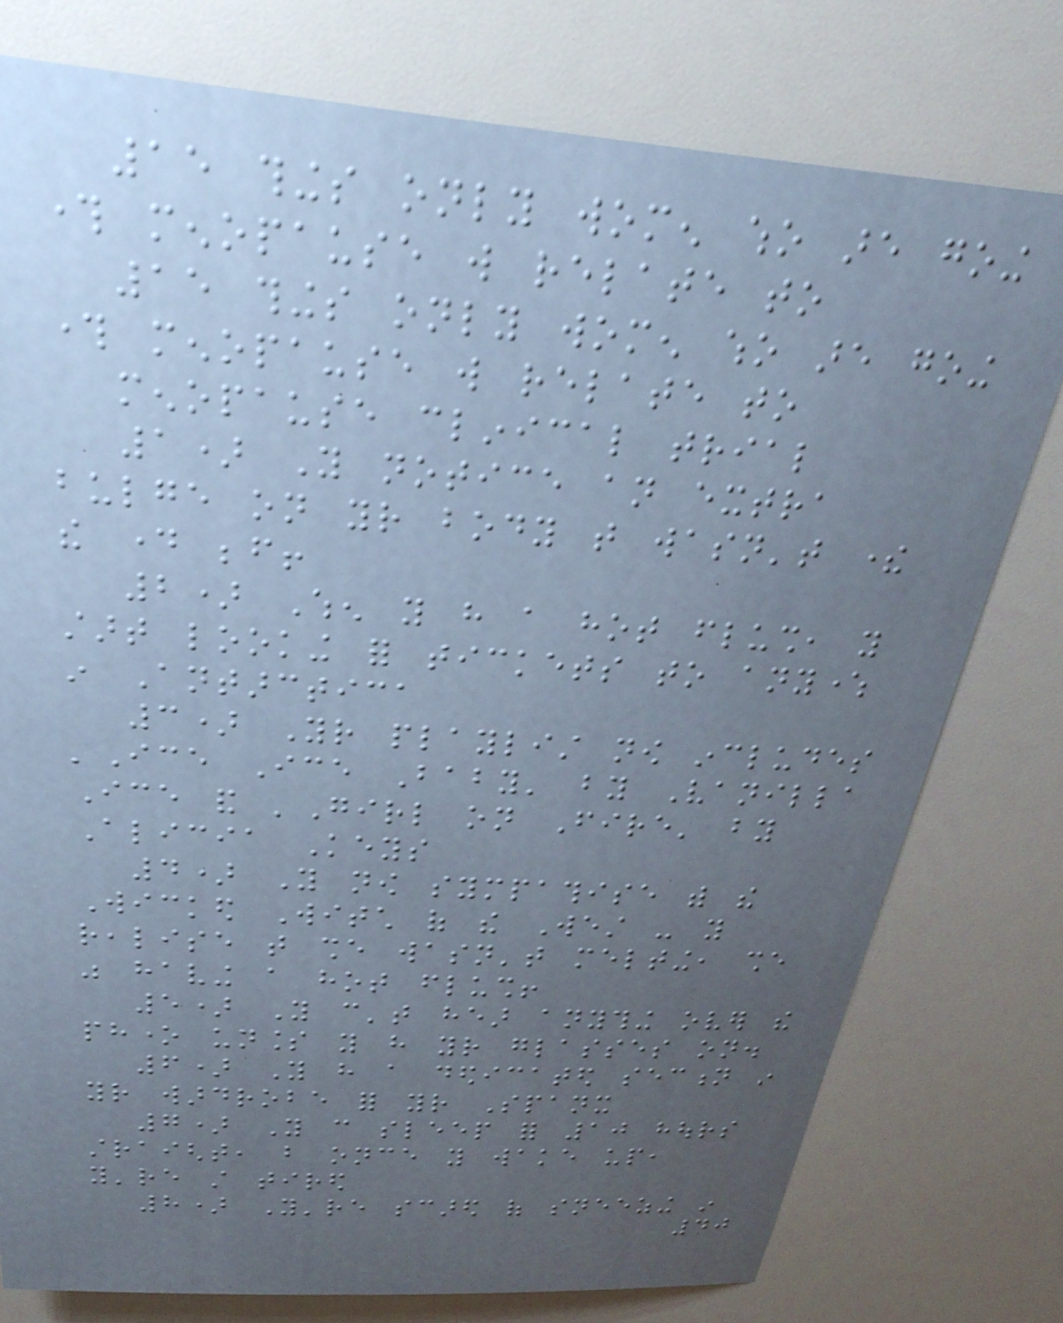15 things only women who are going
through menopause will relate to
15 things only women who are going
through menopause will relate to
menopause clinical trial
1) You notice an extra
bulge on your body that wasn't there
the day before!
2) When you have a hot flush, you
start looking for tickets to anywhere
in Antarctica
3) Your playlist now includes
'Ice Ice Baby' by Vanilla
Ice and 'Girl on Fire' by
Alicia Keys
4) You now sympathise with the
Wicked Witch of the West - you
realise that she wasn't melting, she
was having a hot flush!
5) You can't hear anything over the
phone unless you have your glasses on.
6) You have a dedicated section in
your wardrobe for your Spanx
7) You can sleep for 10 hours
straight, but once you wake up,
you're still tired
8) You're scared of sneezing in
40
